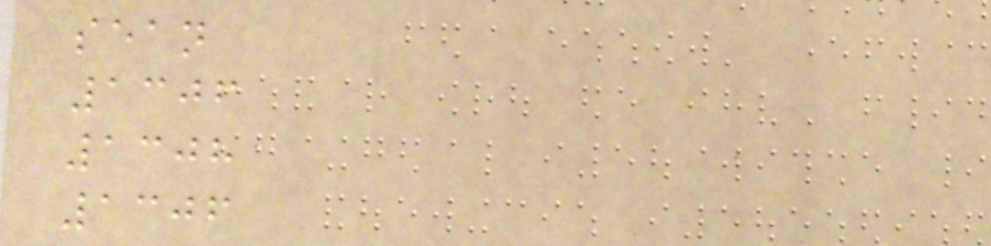sean
1306
1308
1306
